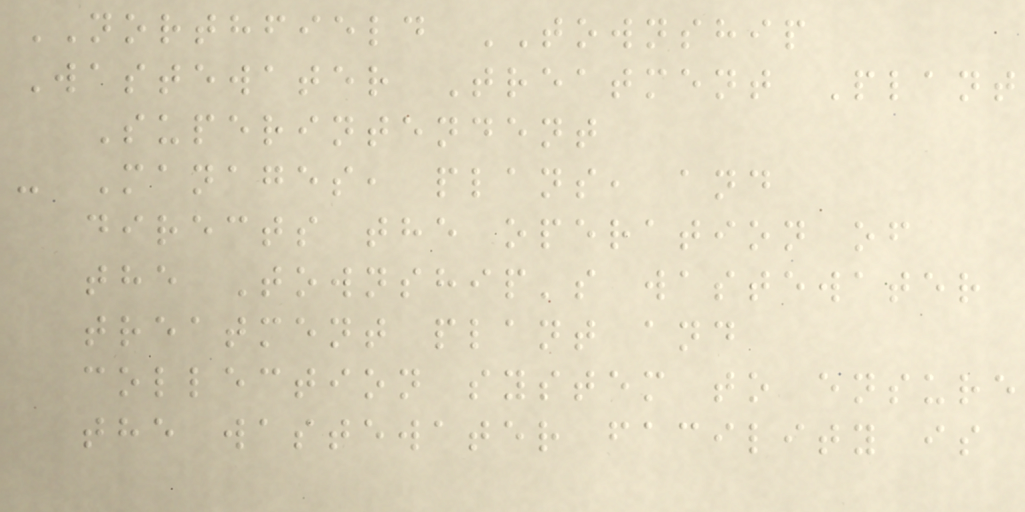NORTHFIELD TOWNSHIP
Wastewater Treatment Plant
Superintendent
- Manages, plans, and
directs the operation of
the Township's wastewater
treatment plant and
collection system to ensure
the wastewater facility is
